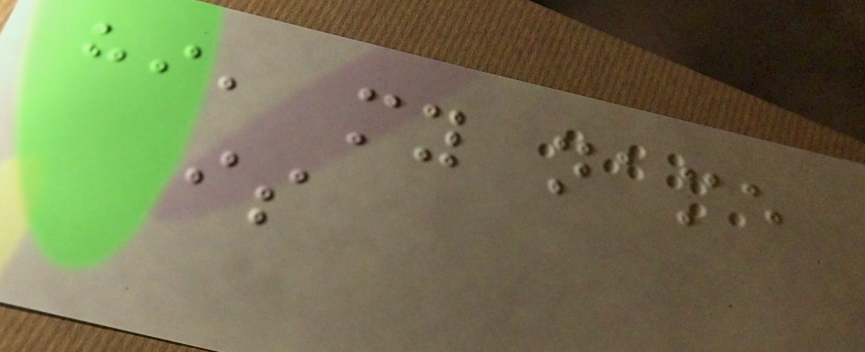hi, my name
is
